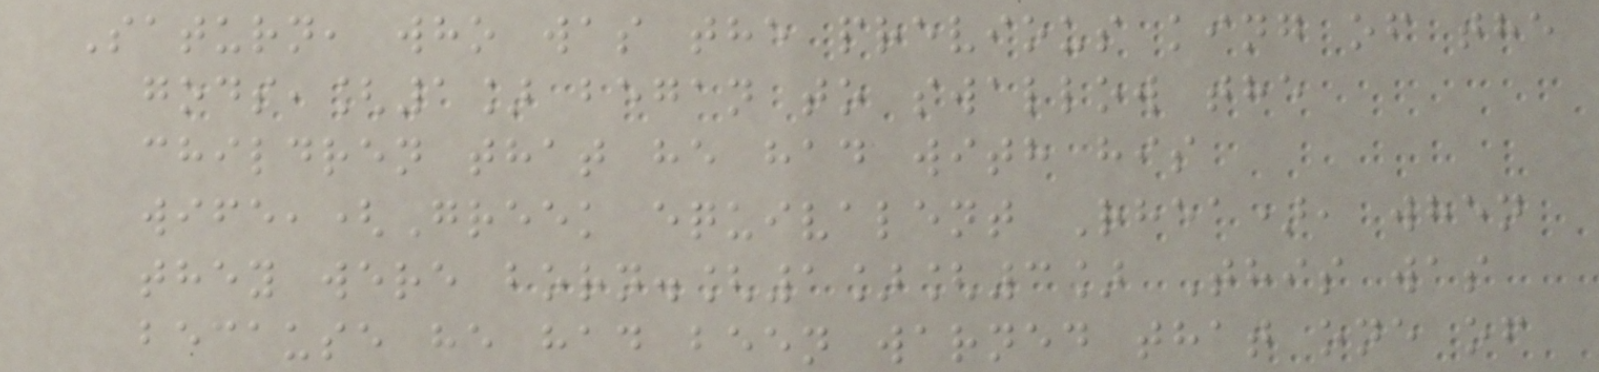Saturn, who was the previous king of the
gods,[1] began to swallow the
children that he had with his
wife,(Greek equivalent Rhea), when
they were born.[1][3] This was
because he had been warned that one of
